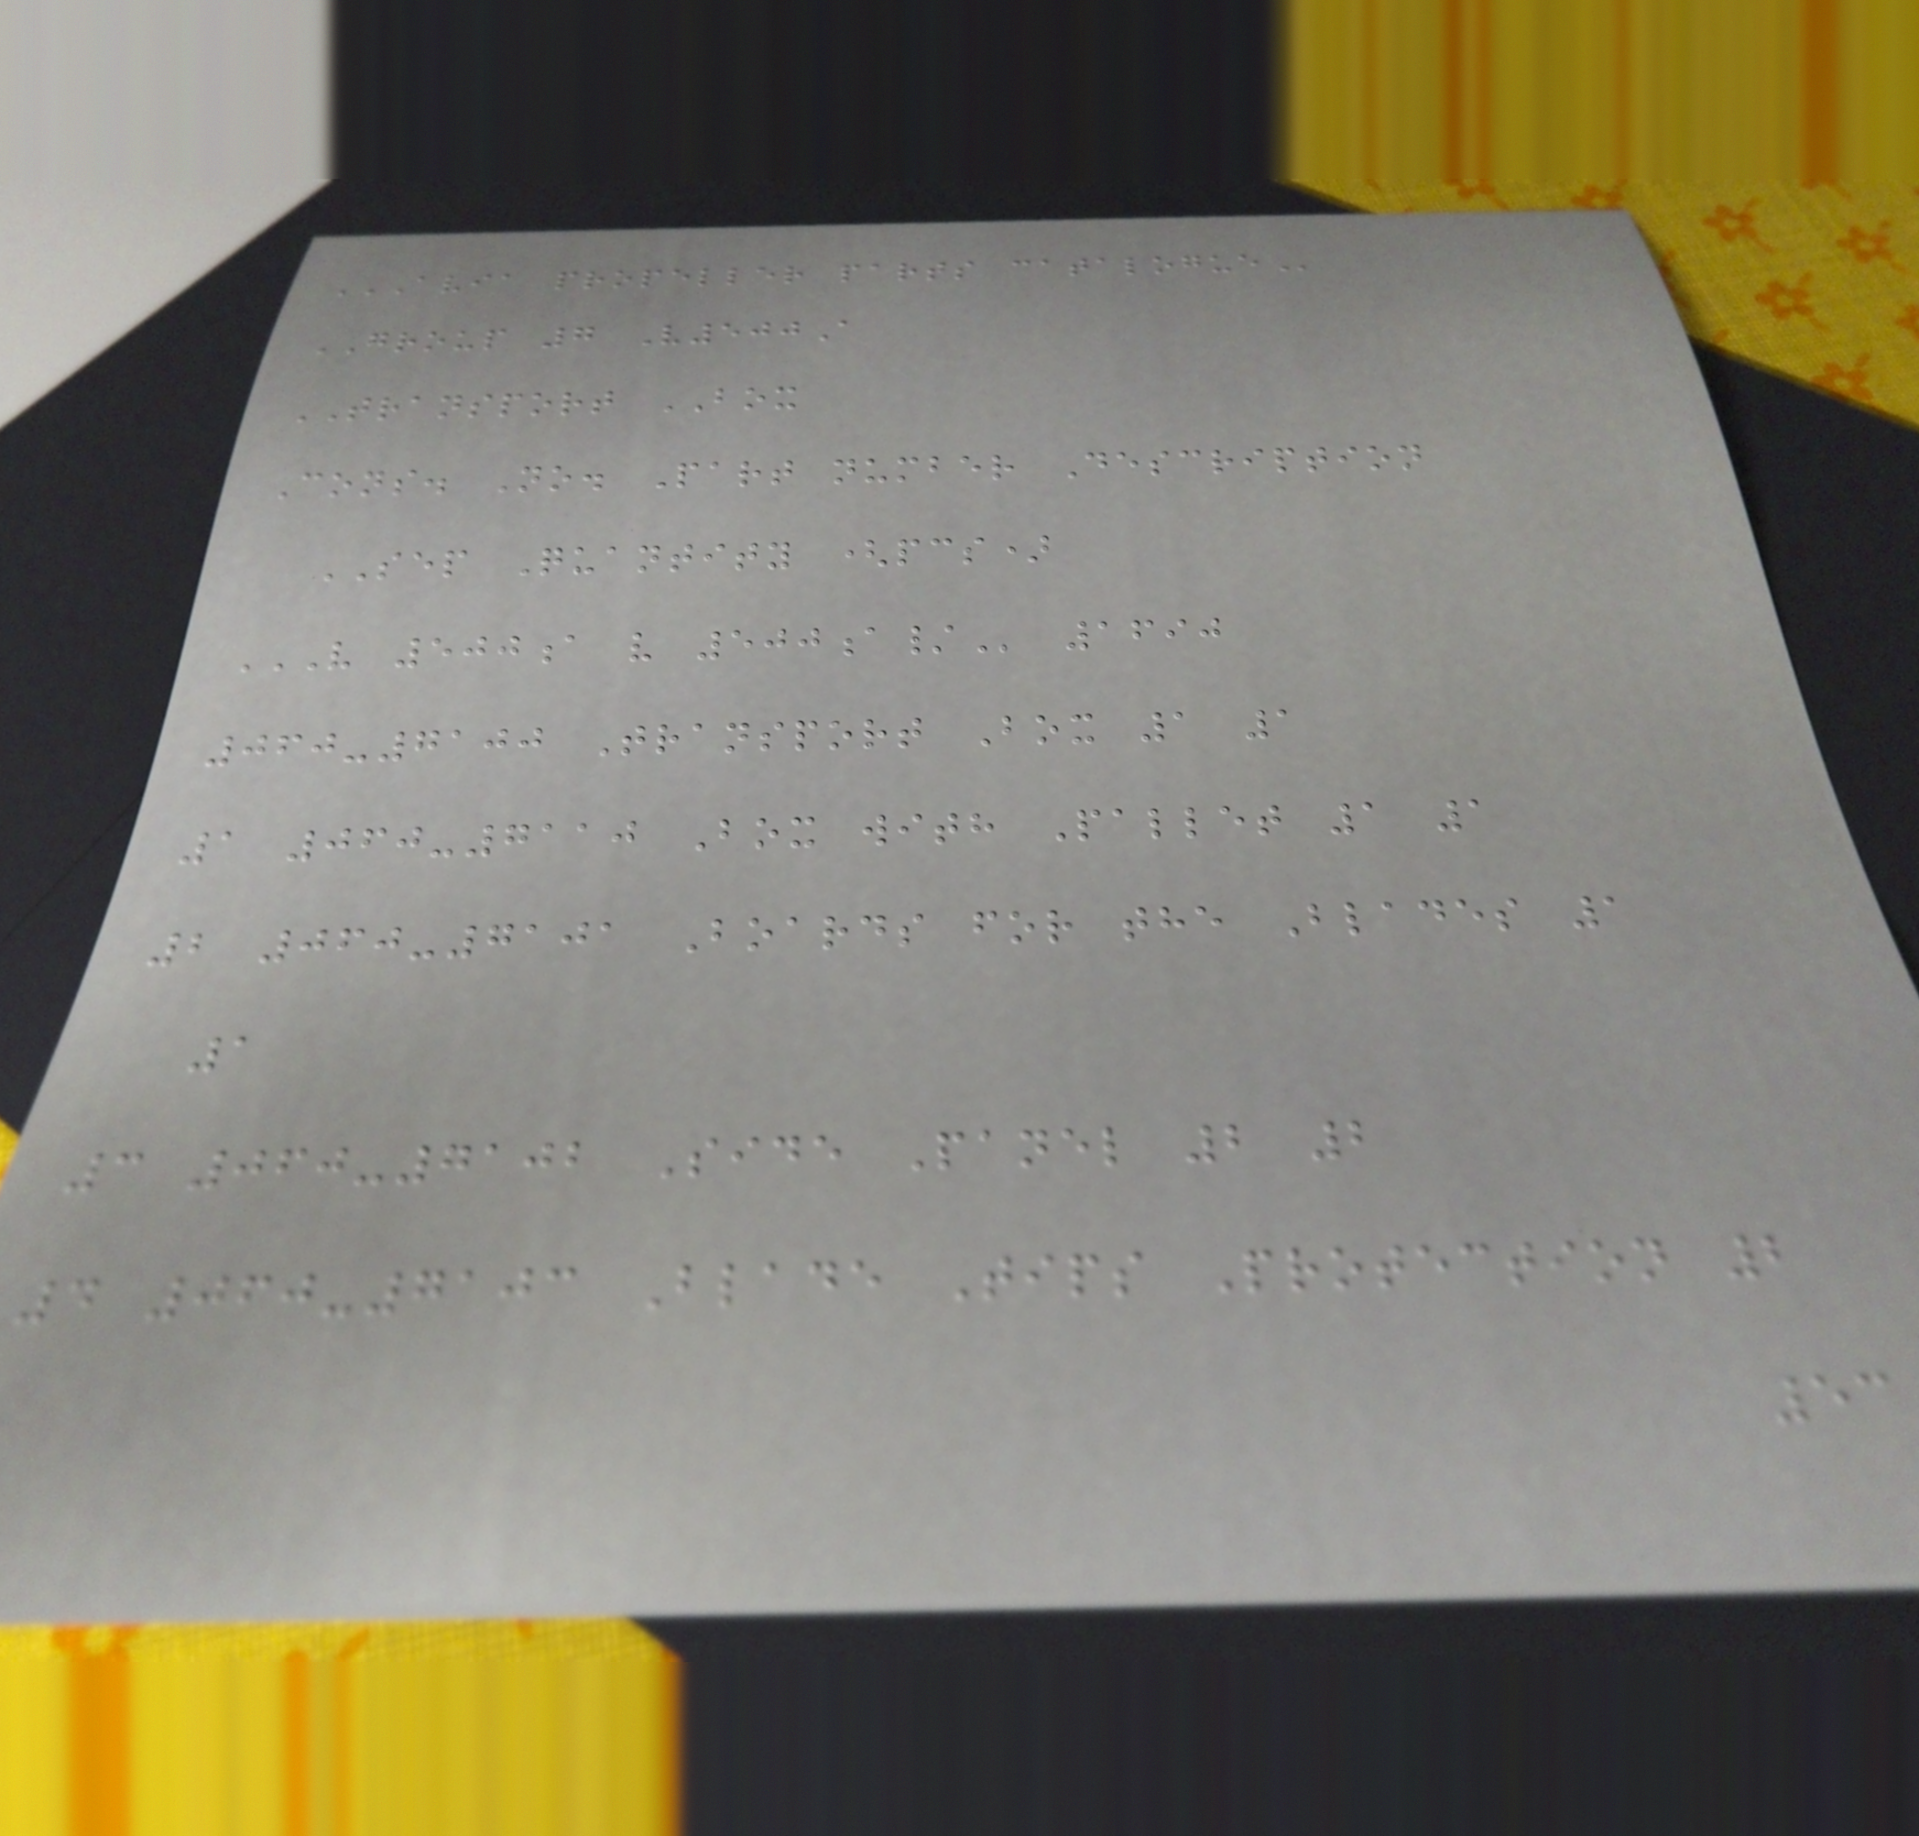AVIA PROPELLER PARTS CATALOGUE
GROUP 7 V500A
TRANSPORT BOX
Cons. No. Part number Description
SEP Quantity (pcs)
V 500A V 500A/ 1690
060-7100 Transport Box 1 1
1 060-7110 Box with Pallet 1 1
2 060-7101 Boards for the Blades 1
1
3 060-7102 Side Panel 2 2
4 060-7103 Blade Tips Protection 2
53
